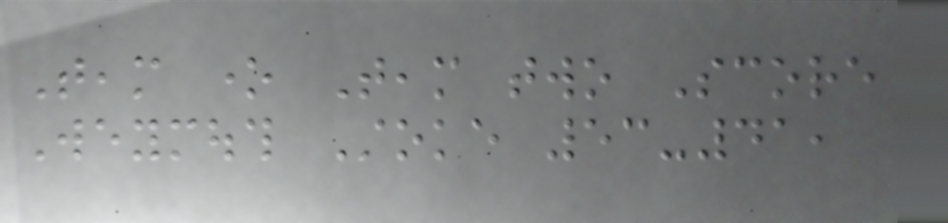Team one Team two Score
Weymouth Stoke 53-41,
